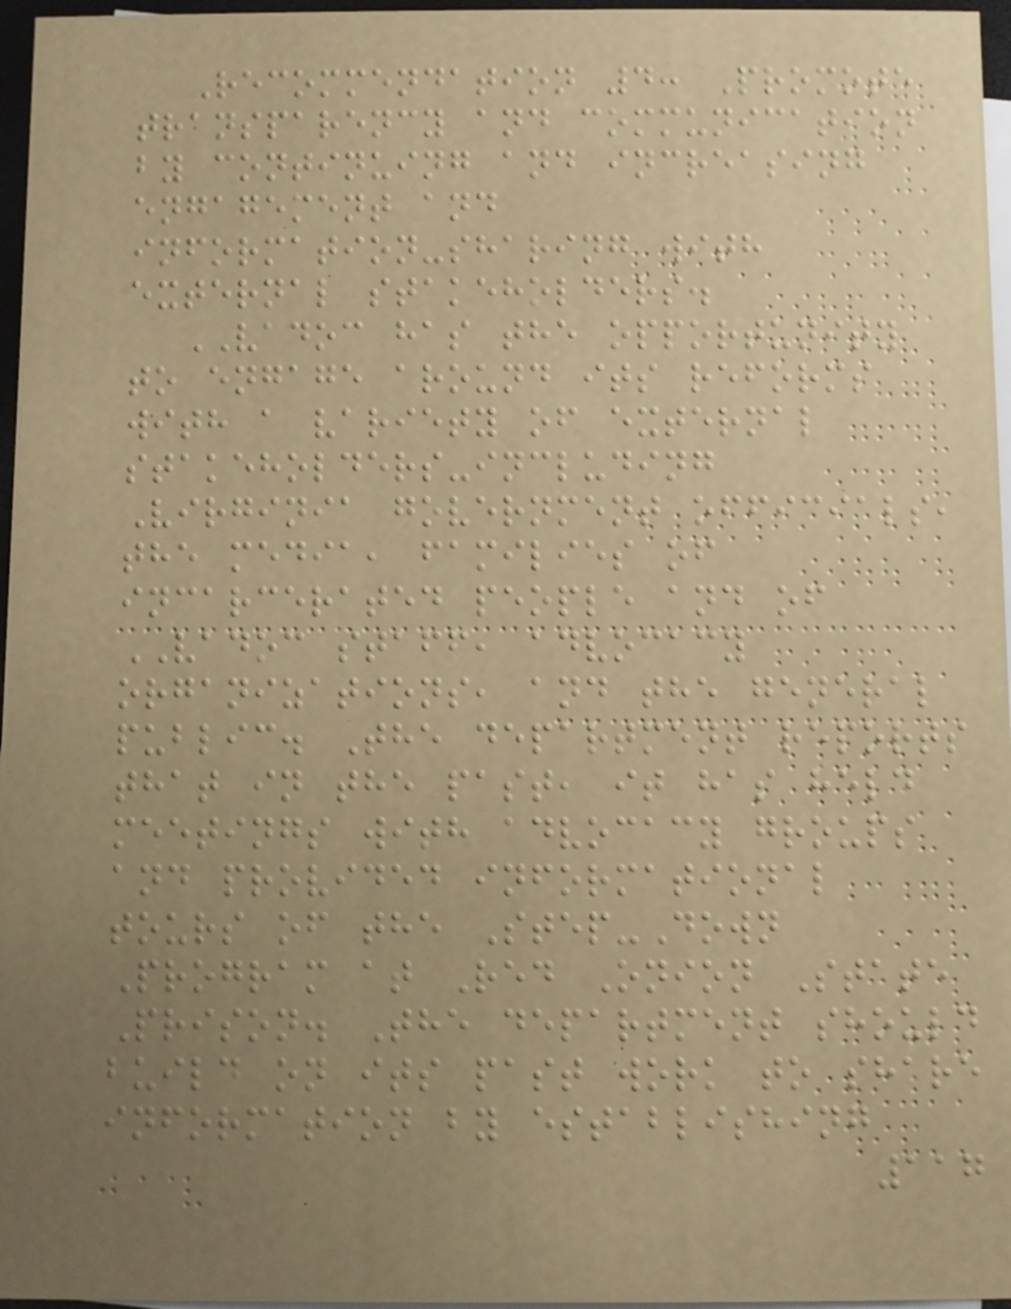Recommendation 4: Promote
transparency and communication
by continuing and increasing
engagement and
information-sharing with
external stakeholders.
VADOC has the opportunity
to engage around its reforms
with a variety of external
stakeholders-including
Virginia government officials,
the media, families of
incarcerated people and of
VADOC staff, advocacy
organizations, and the general
public. The department reports
that in the past, it has held
meetings with advocacy groups
and provided informational
tours of the Step-Down
Program at Red Onion State
Prison. The department should
build on its past work to share
information by establishing
117
